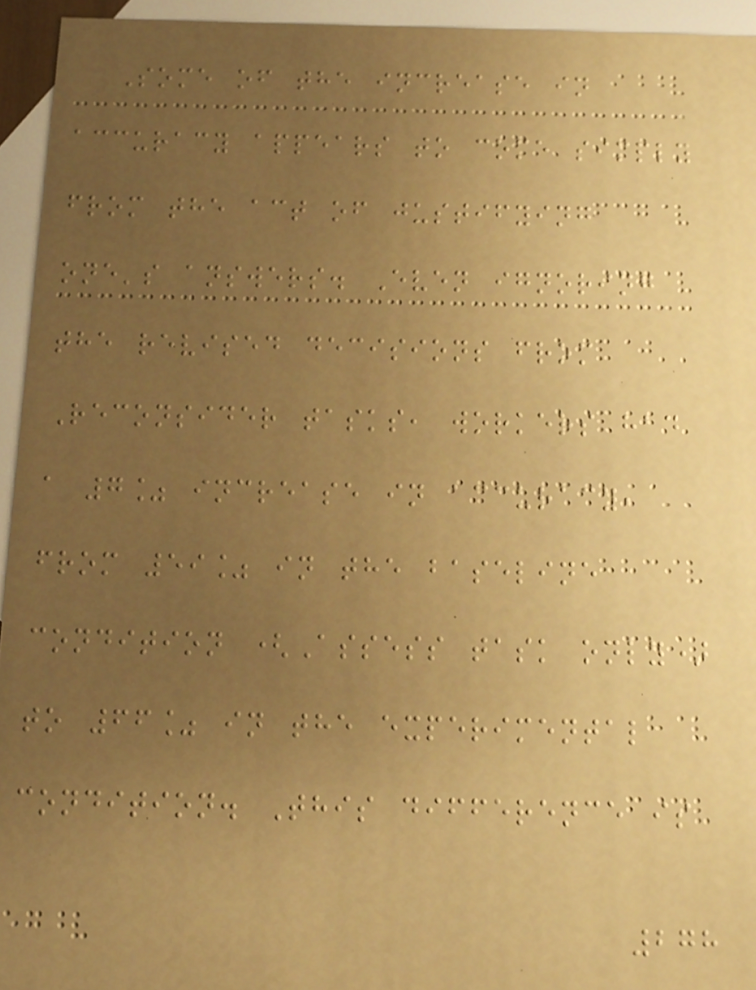Some of the increase in
accuracy appears to come simply
from the act of justifying
one's answers. Even ignoring
the revised decisions from
Reconsider tasks, workers had
a 7% increase in accuracy,
from 59% in the baseline
condition (Assess task only)
to 66% in the experimental
condition. This difference is
278
